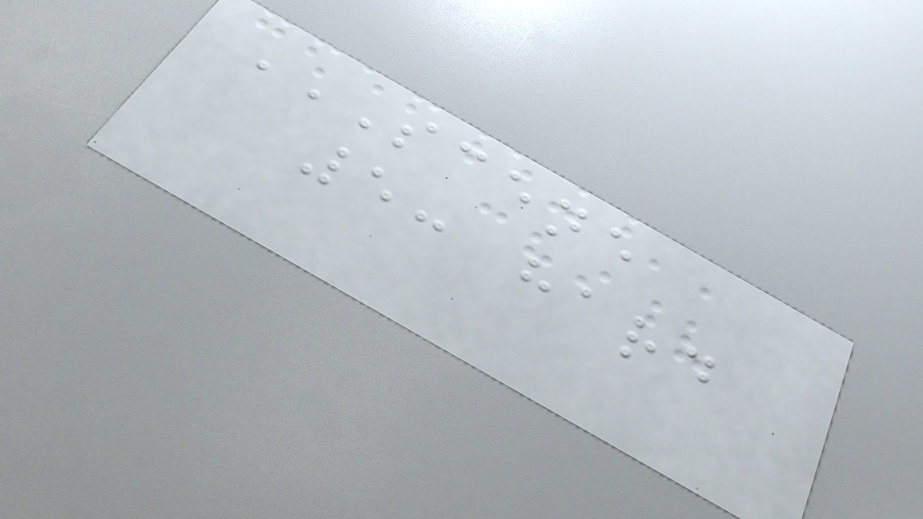SCENE
5: HARD
